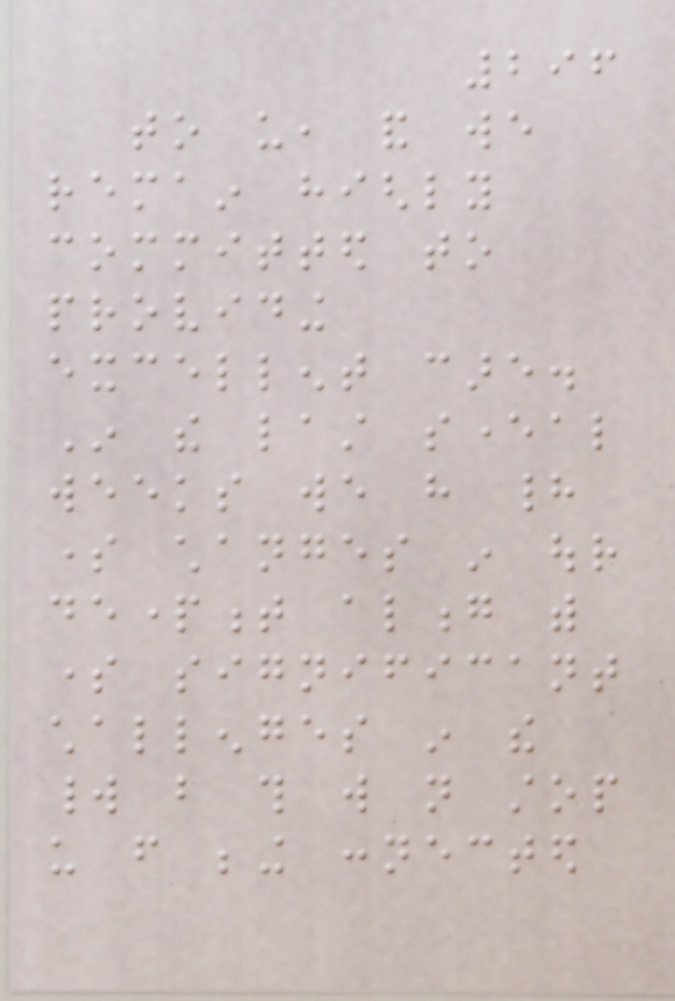296
to us, and we
remain highly
committed to
providing
excellent care.
In the last several
weeks we have had
some changes in our
department along with
some significant
challenges in the
world but this will not stop
us from being connected
